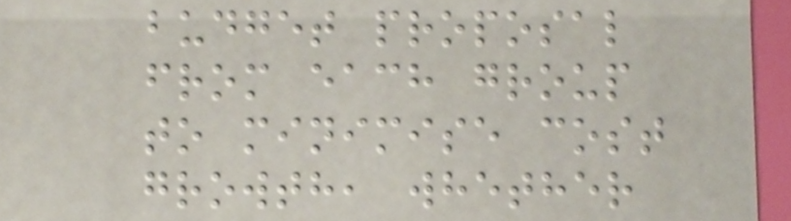budget proposal
from each group
to minimise cost
growth, whether
